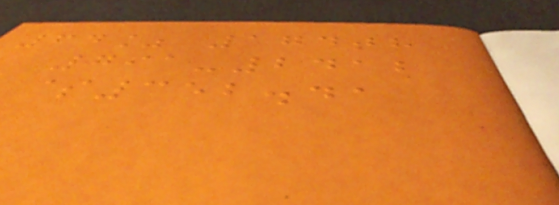64% 174th
791-2412
$352.41
